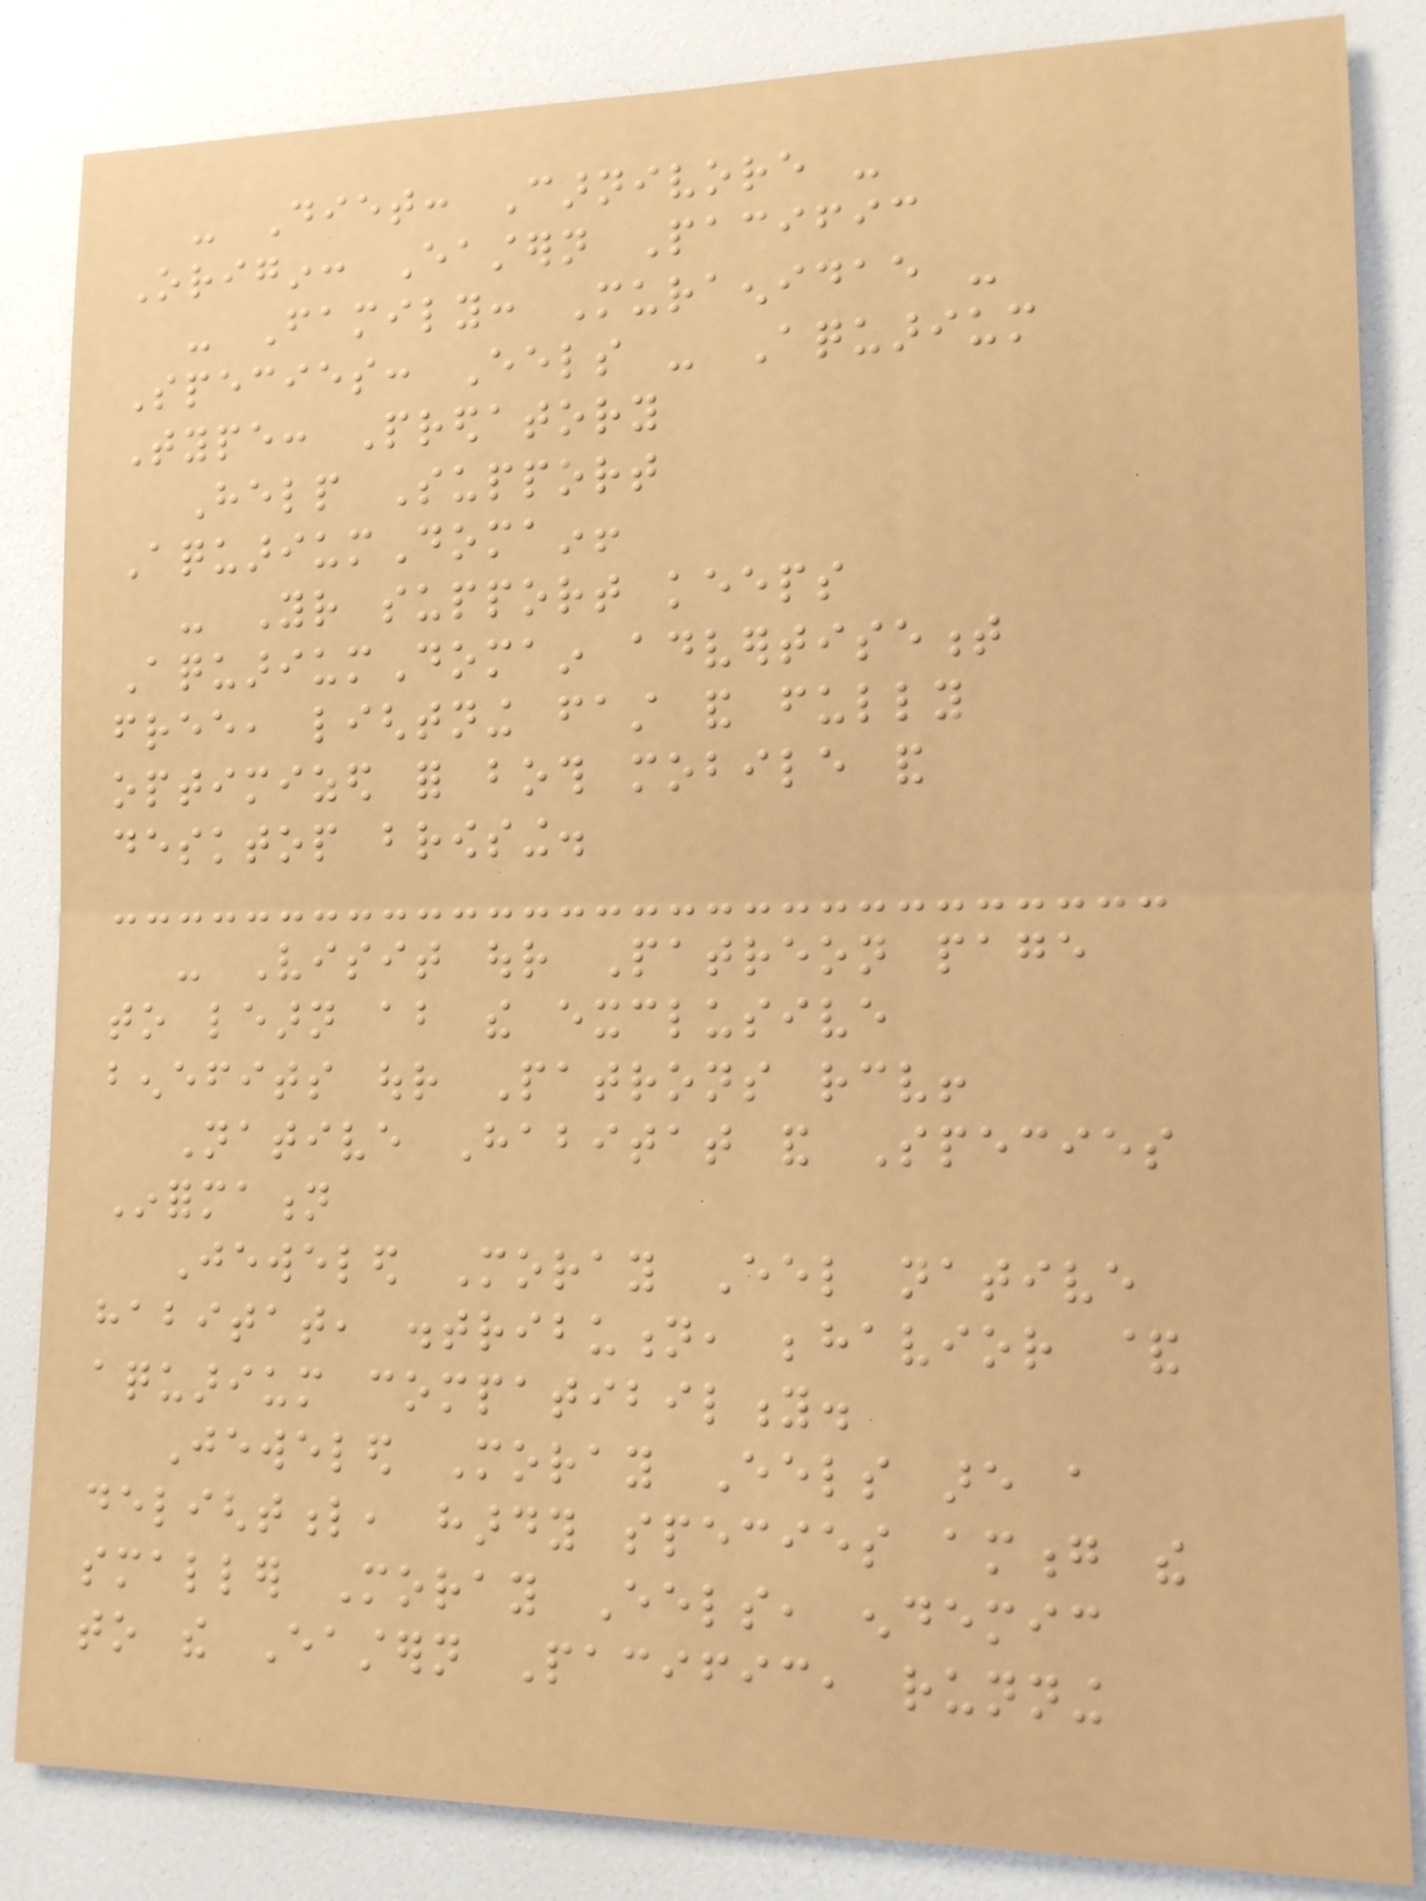- Diet: Carnivore -
Origin: Eastern Pacific
- Family: Muraenidae -
Species: Eels - Aquarium
Type: Predatory
Help Support
AquariumDomain!
- Your support keeps
AquariumDomain advertisement
free, lightning fast and fully
optimized for both mobile and
desktop browsing.
- Visit our Patreon page
to learn about the exclusive
benefits our Patrons receive!
Native Habitat and Species
Information
Jeweled Moray Eel native
habitat, distribution, behavior &
aquarium compatibility.
Jeweled Moray Eels are a
delightful, hardy species among the
smaller Moray Eels, endemic
to the Eastern Pacific, running
